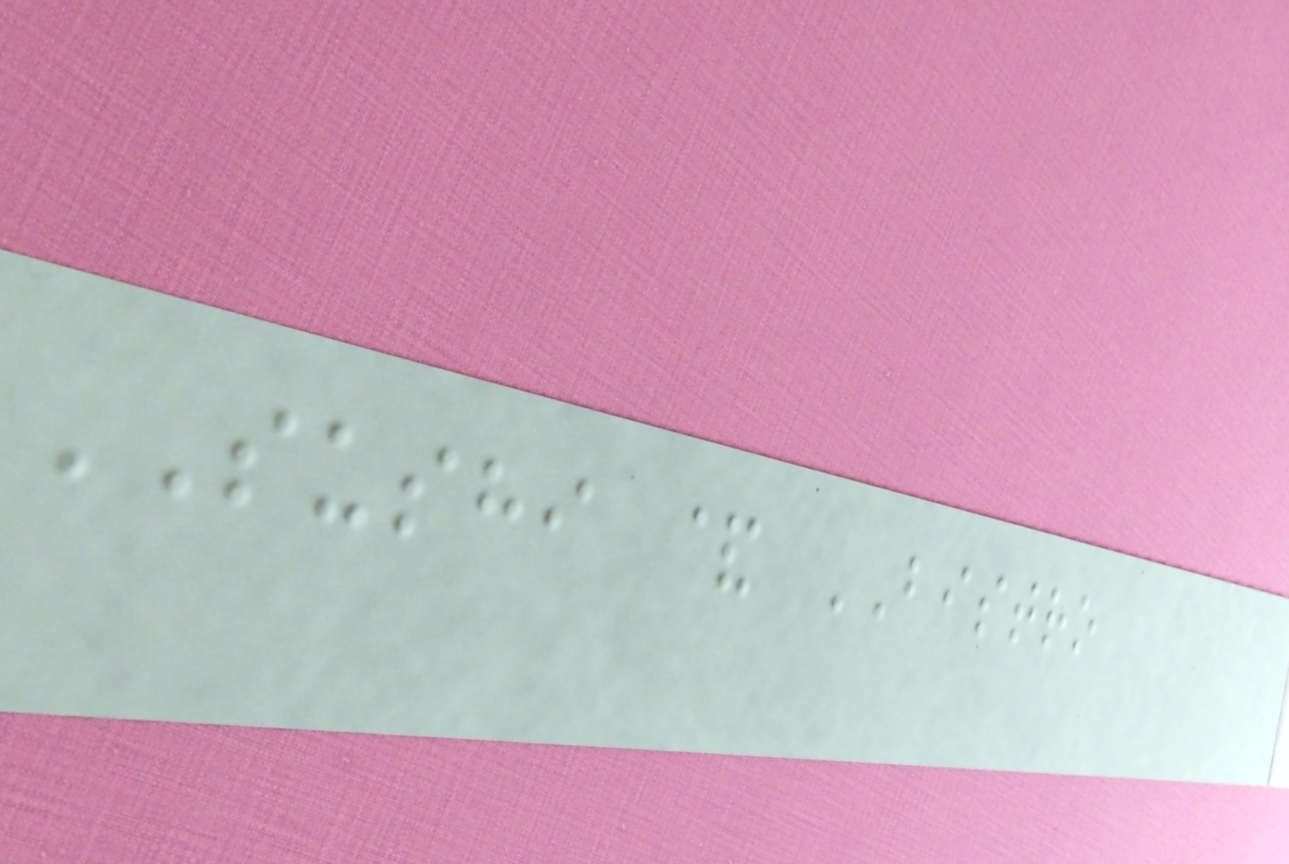SUSHI & BISTRO
